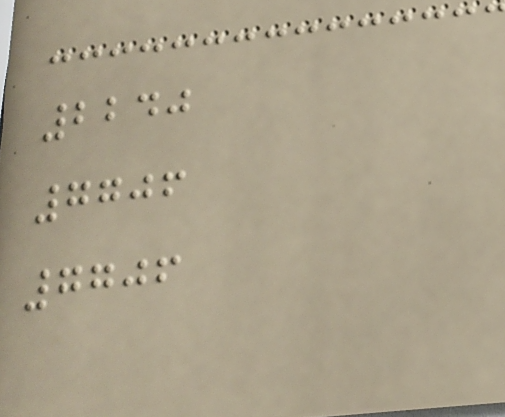2240
7706
7706
